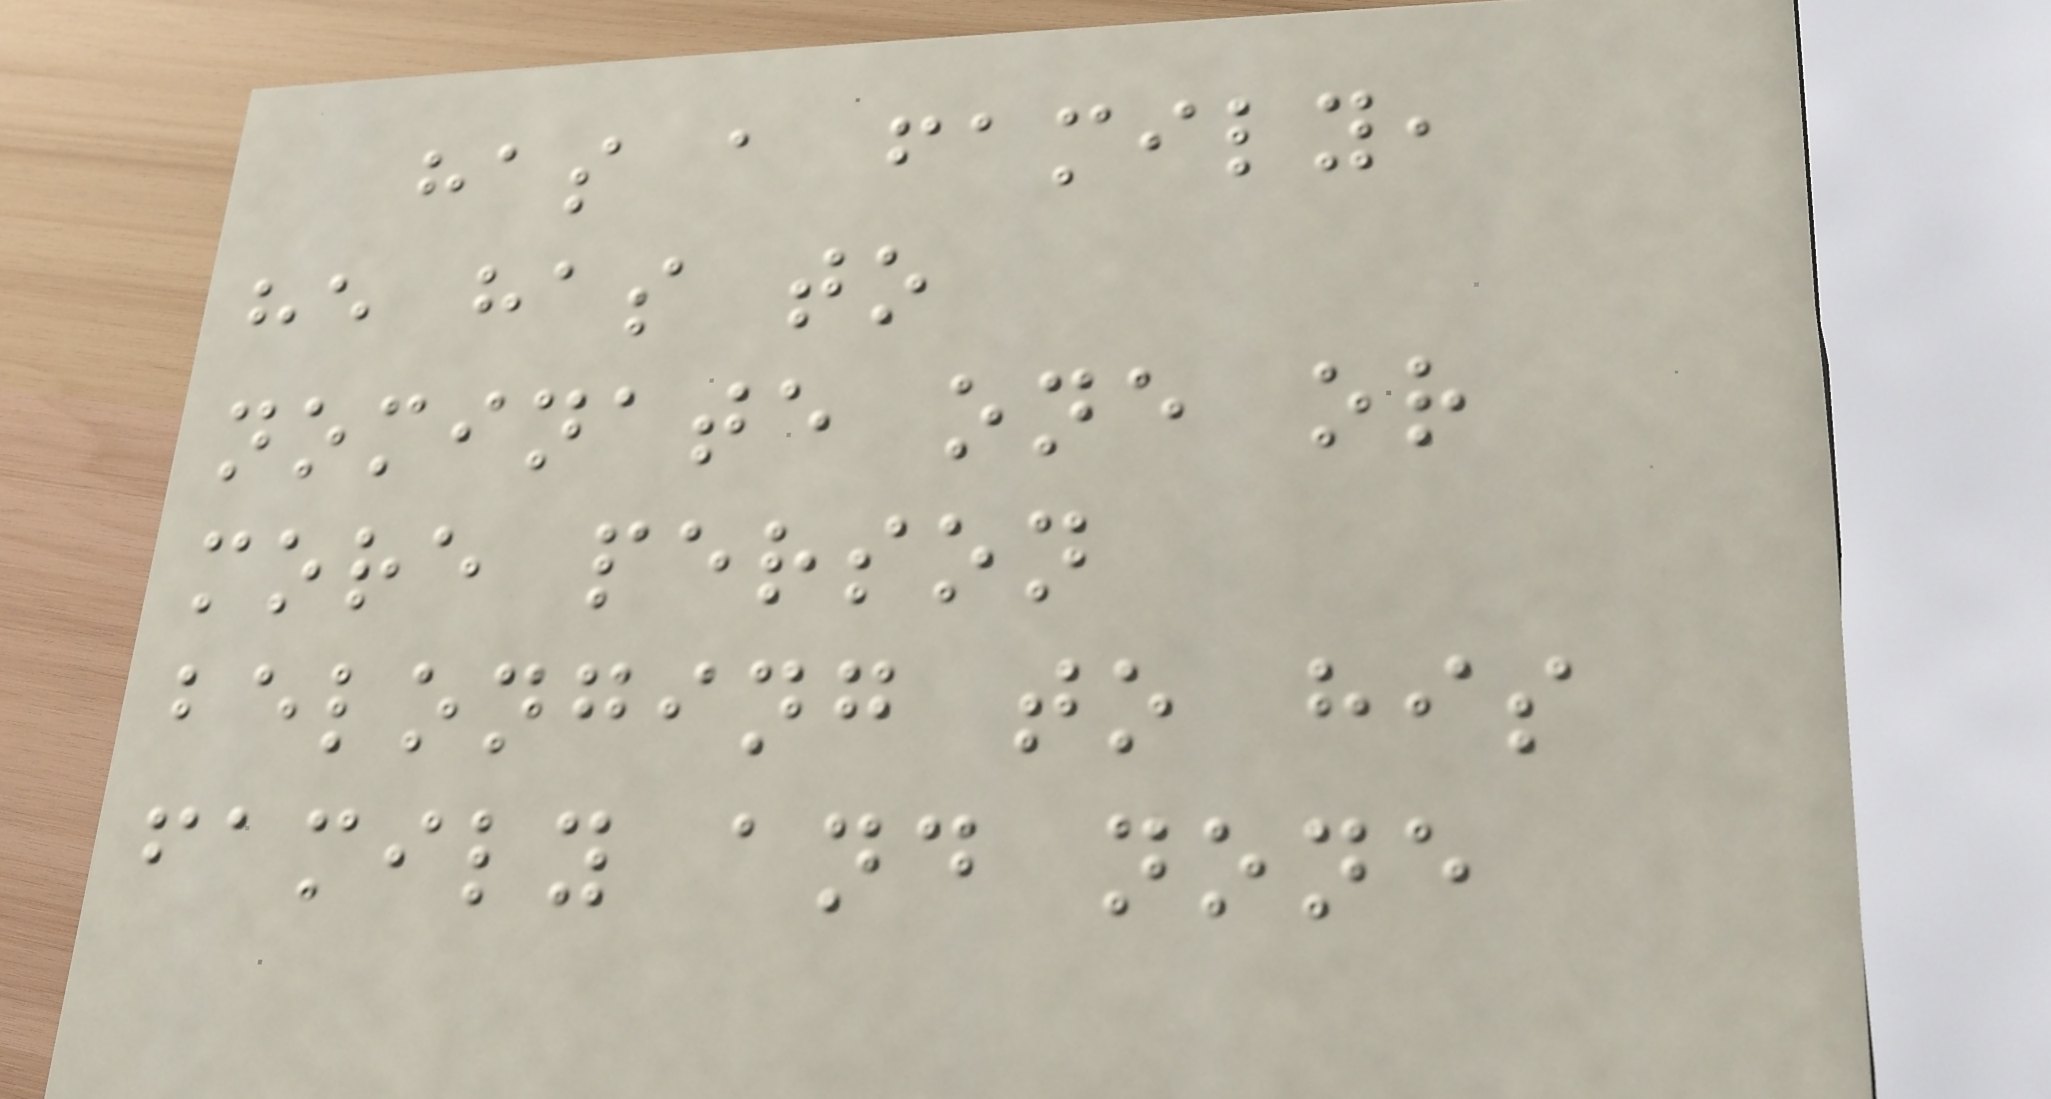has a family,
he has to
nominate one or
more person
belonging to his
family and none
